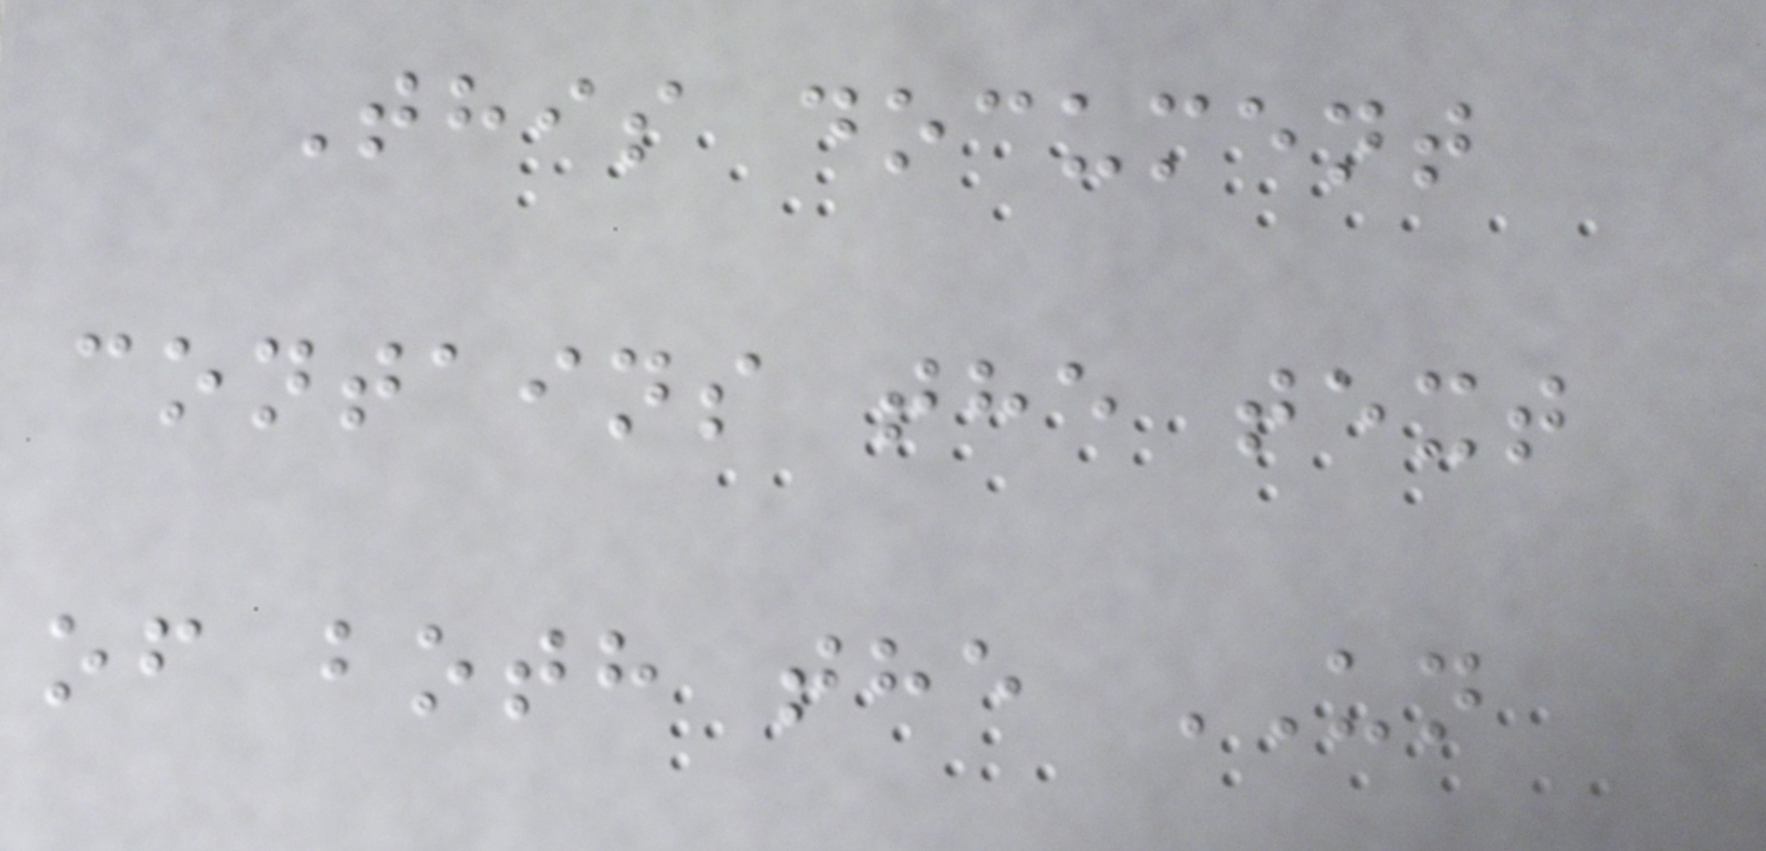This document
contains the text
of both the UN
